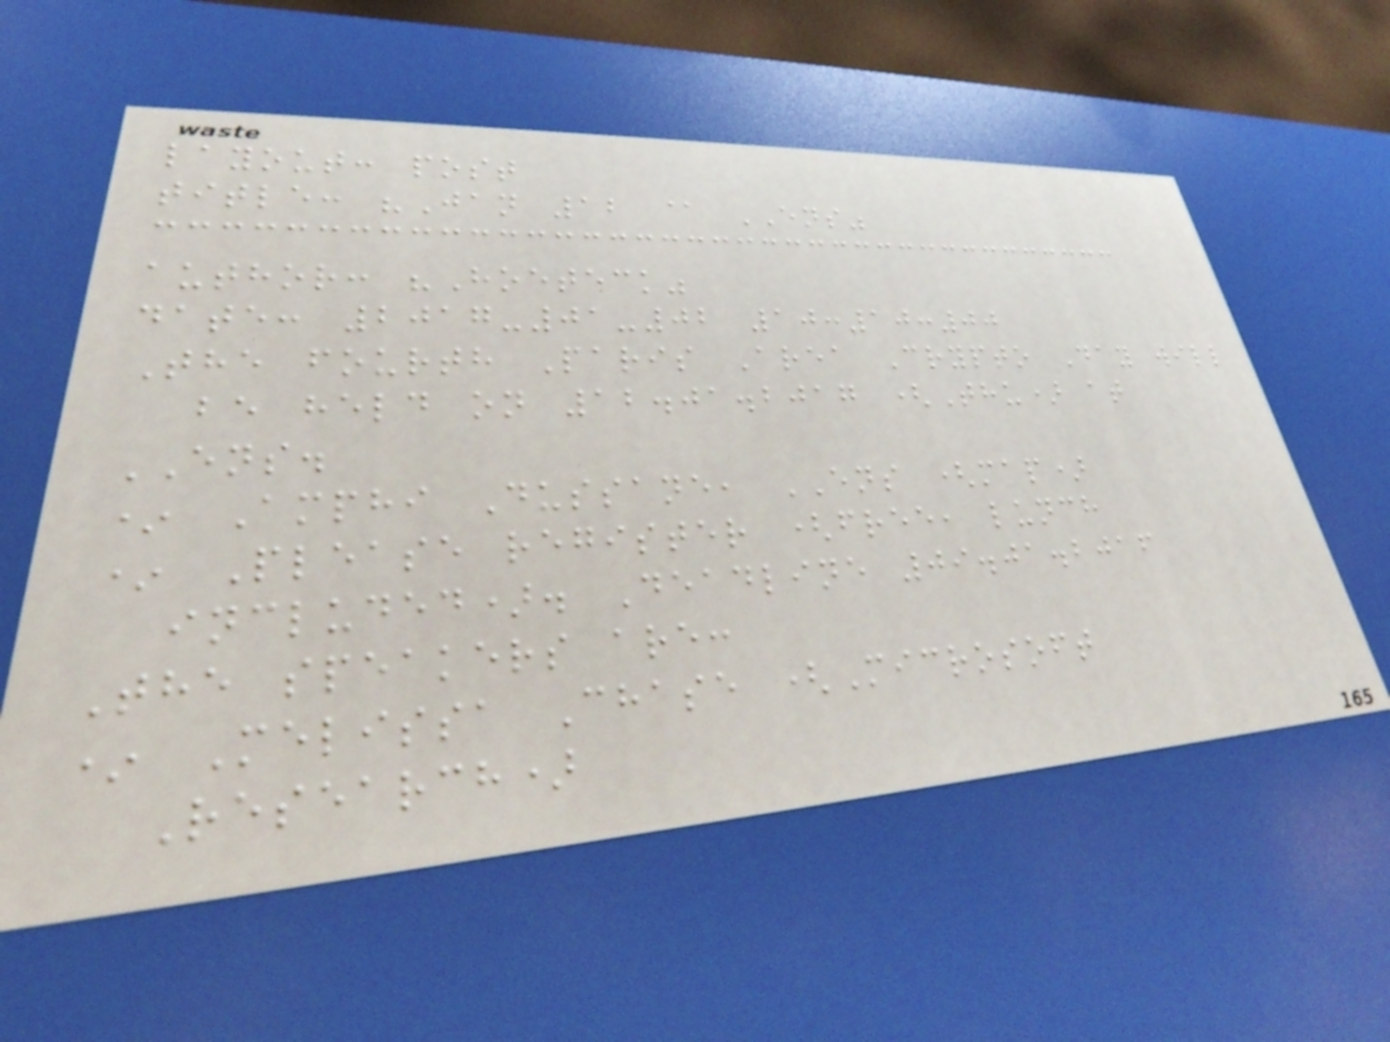layout: post
title: "Jan 12 @ ENS"
author: "Hoeteck"
date: 2017-01-02 10:10:00
The fourth Paris Area Crypto Day will
be held on 12.01.2017 (Thu) at
ENS.
* Amphi Dussane, ENS (map)
* Please register (free, lunch
included). Deadline 09.01.2016
The speakers are:
* Melissa Chase (Microsoft
Research)
